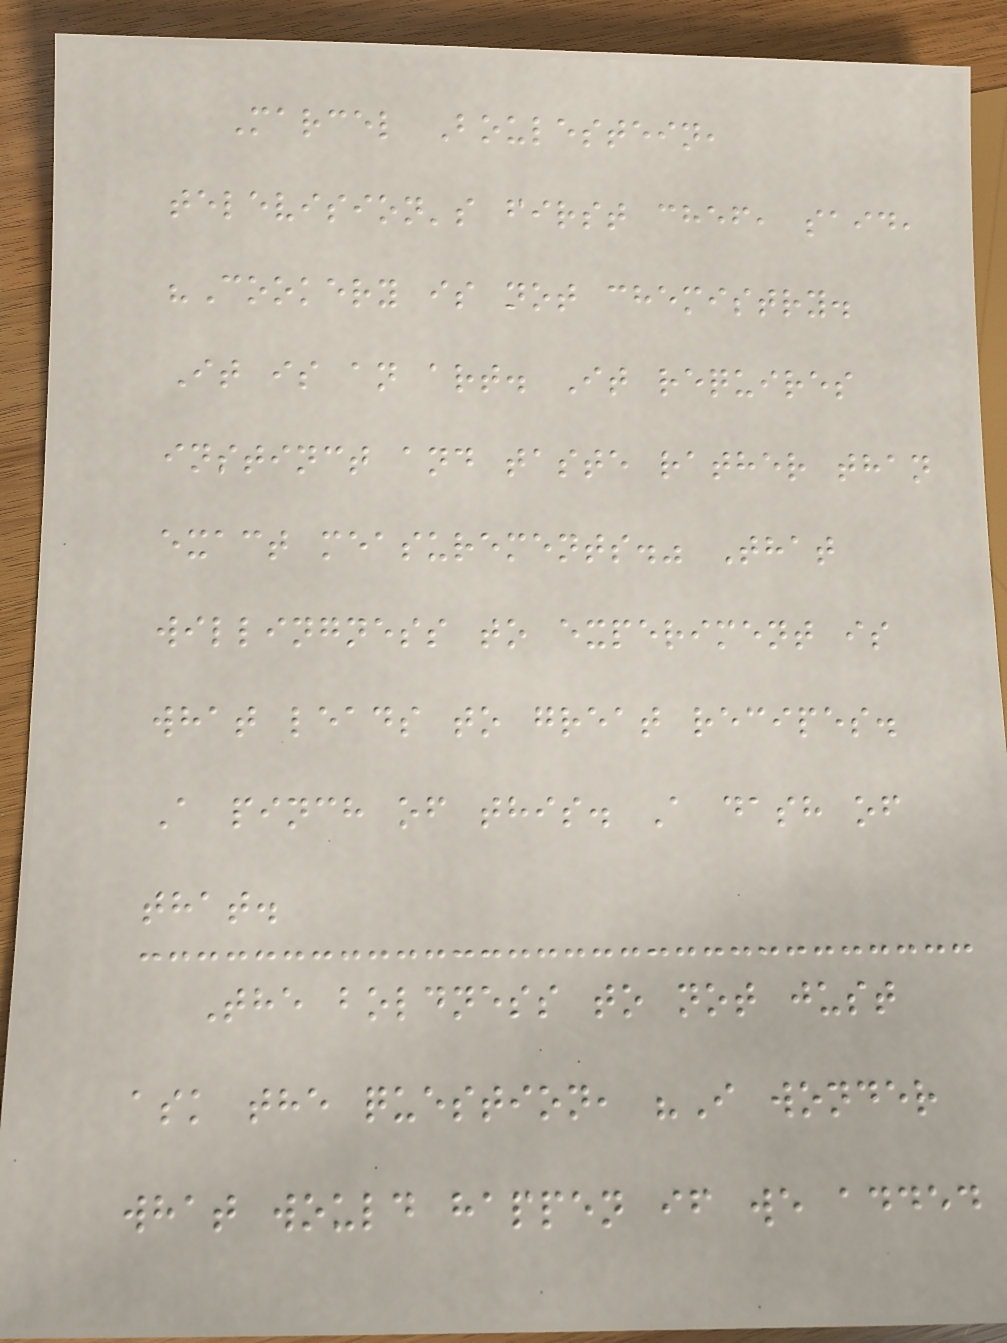Marcel Boulestein,
television's first chef, said,
"Cookery is not chemistry.
It is an art. It requires
instinct and taste rather than
exact measurements." That
willingness to experiment is
what leads to great recipes.
A pinch of this. A dash of
that.
The boldness to not just
ask the question, "I wonder
what would happen if we added
